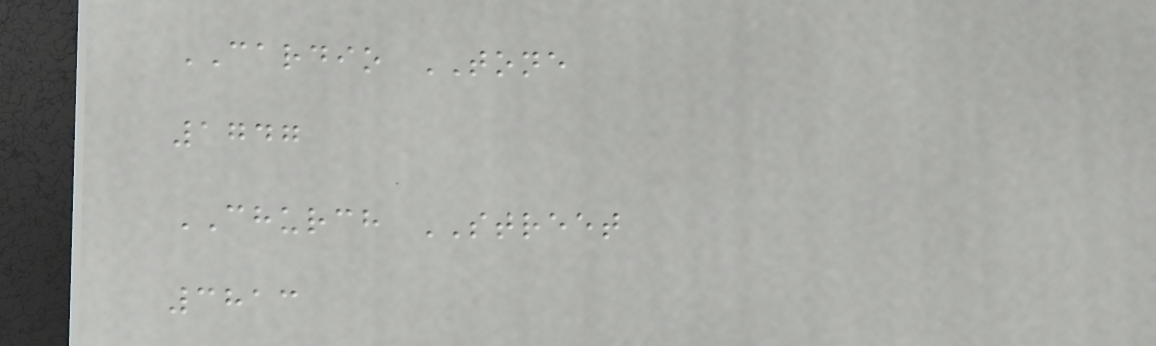CARDIO TONE
1747
CHURCH STREET
3813
